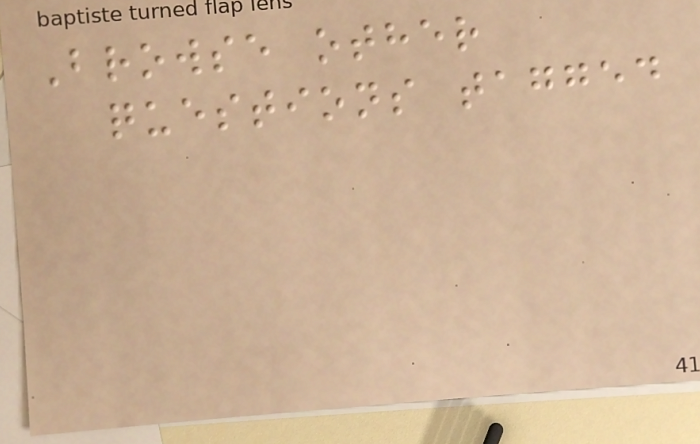Browse other
questions tagged
